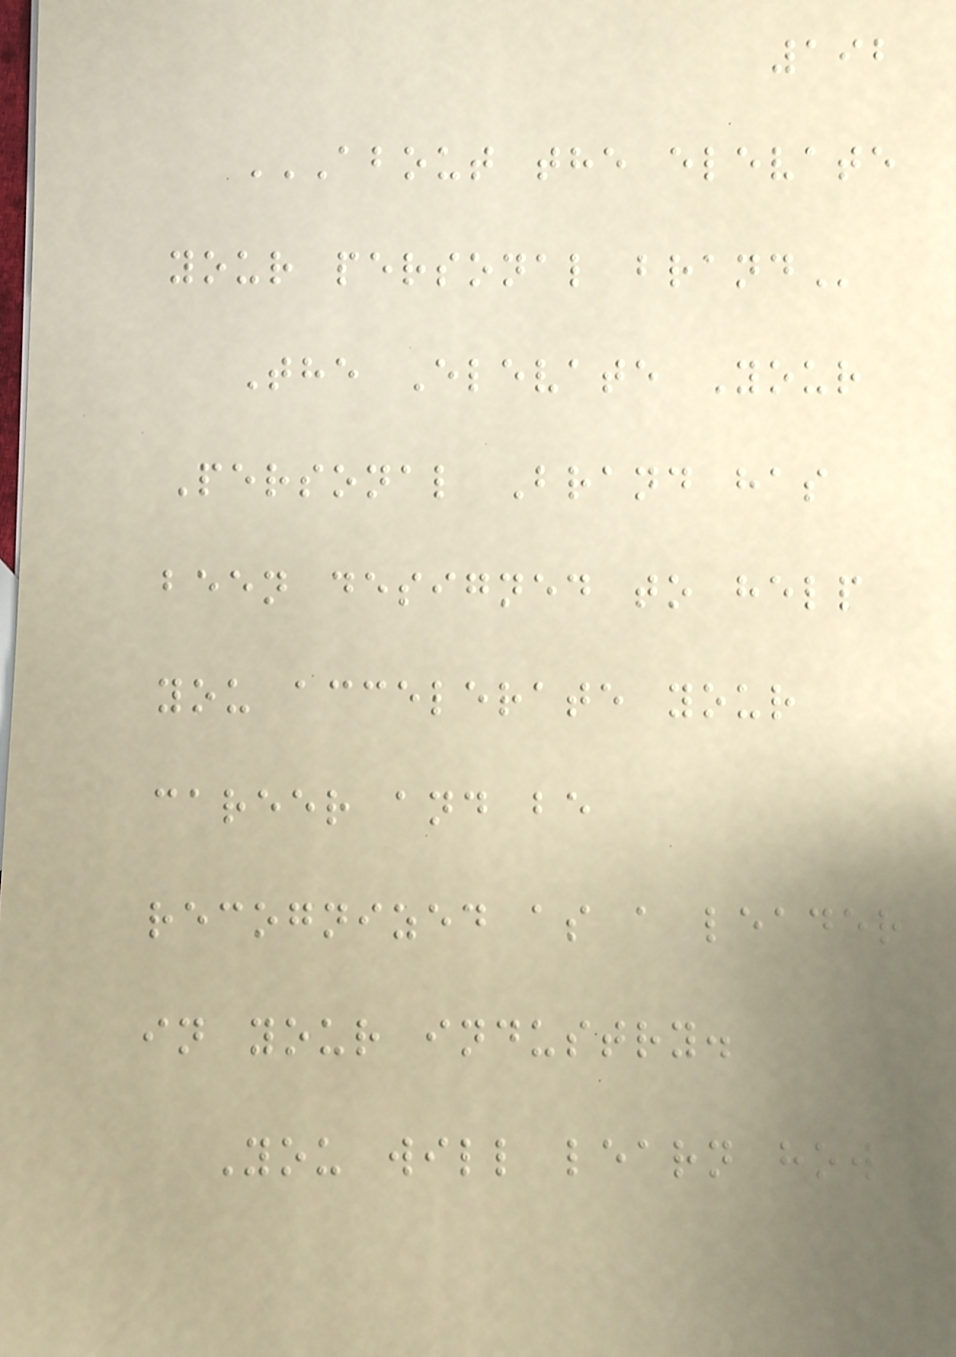192
ABOUT THE ELEVATE
YOUR PERSONAL BRAND
The Elevate Your
Personal Brand has
been designed to help
you accelerate your
career and be
recognized as a leader
in your industry.
You will learn how
